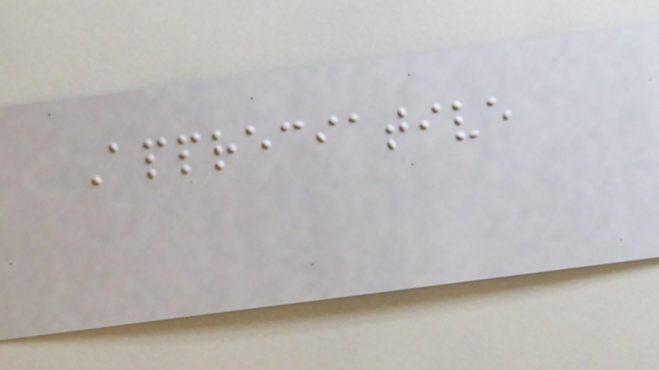Appreciative
